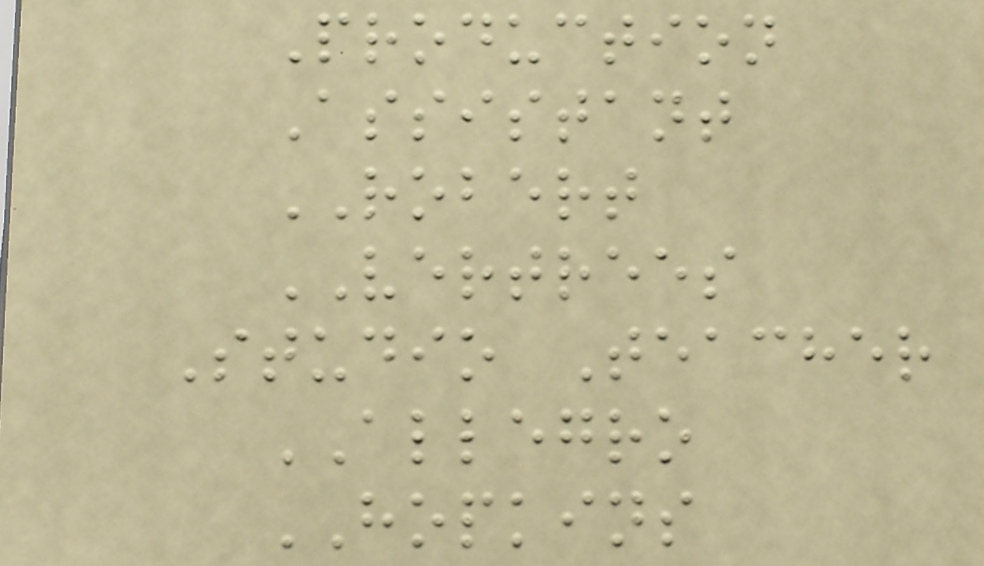Production
Assistant
ROBERT
VERTREES
Studio Teacher
ALLEGRO
HOPKINS
